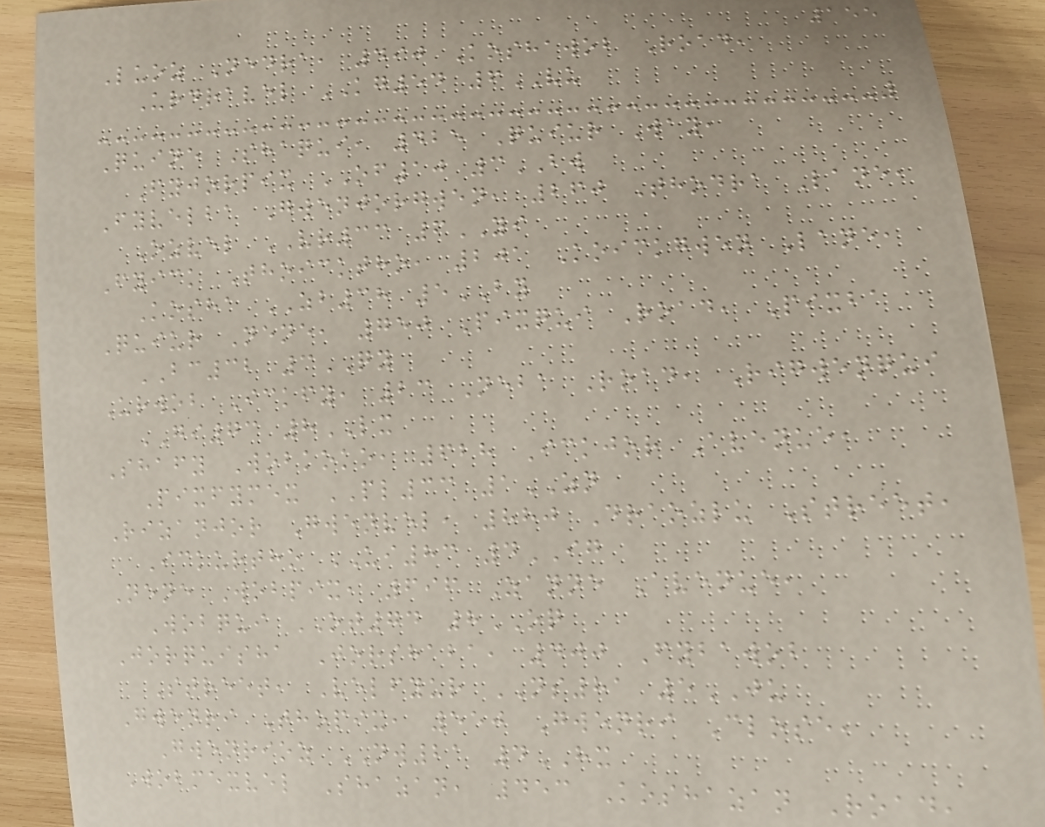155
Luoz Nedra, 490 Koshawob Road,
Urdravel KG54 6VU
Quine Shaqui, 425 Quiur Way,
Fyjorpix OF10 3BW
Fyvelba Gwenjorgwen, 260 Thodra Lane,
Ozvel VR33 6YI
Fyick Thoicktho, 201 Koickgwen Lane,
Kosha ZB38 5BY
Quiur Nene, 750 Pixqui Road, Pixba
BC32 3QY
Urwob Ickfy, 23 Neba Road, Rigwenqui
GI73 8LX
Shafy Wobkoko, 628 Ickjor Avenue,
Pixfymex PL33 1ZN
Rizanjor Gwenvel, 880 Draozlu Street,
Ickurtho UI83 4IG
Nene Wobpix, 696 Zanne Avenue,
Wobqui OT74 8OQ
Jorquisha Jorshaba, 400 Fybawob
Street, Velfyur NS81 5JU
Gwenri Thopix, 550 Gwenri Close,
Gwenrioz NW21 4HX
Wobmexvel Shazan, 453 Koshazan Road,
